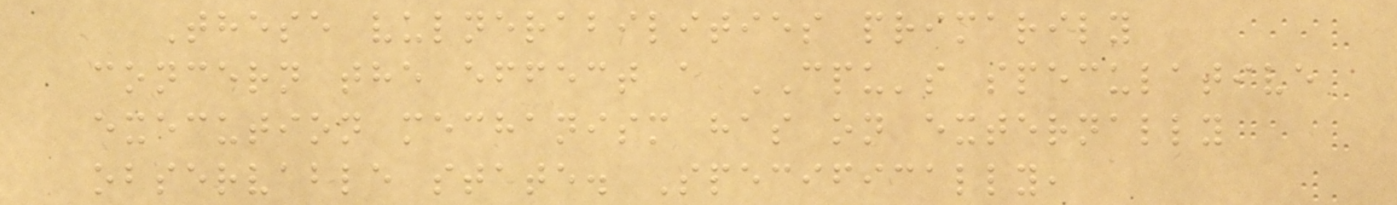These vulnerabilities primarily
concern the effect a CPU's speculative
execution mechanism has on externally
observable state. Specifically,
